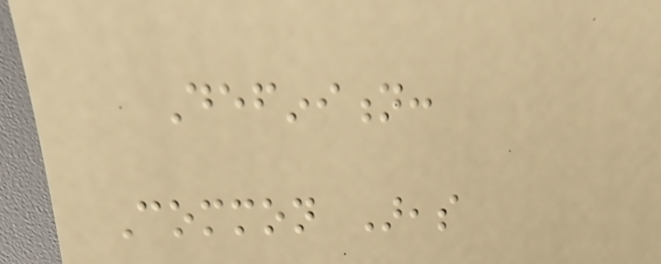Definition:
Common Areas
